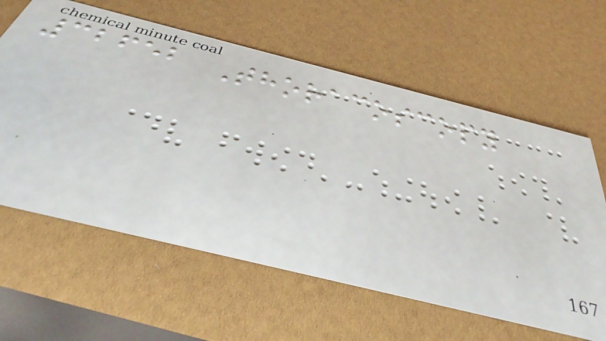32652 Thoracoscopy
